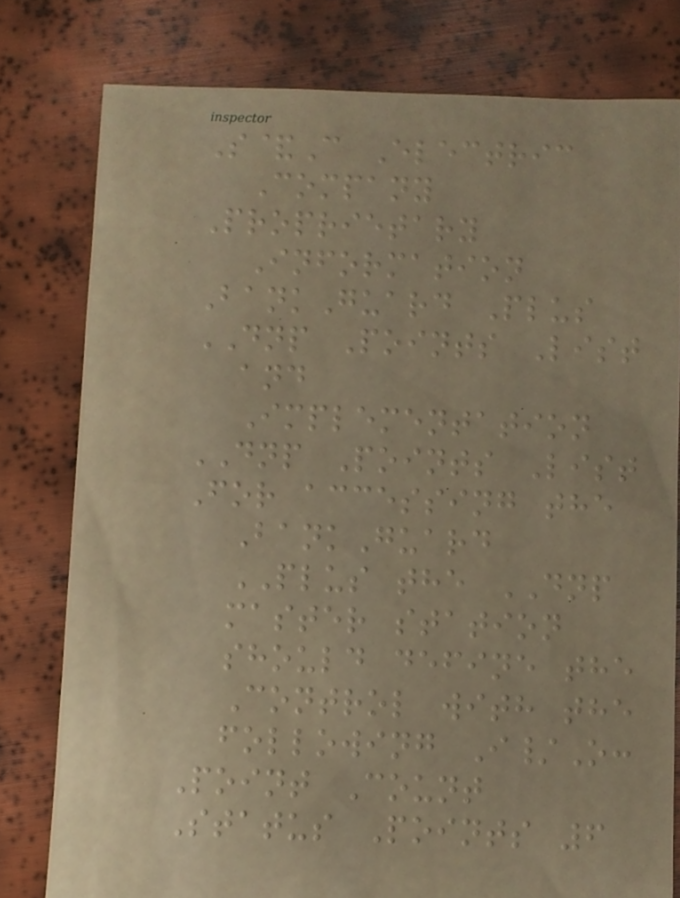S&C Electric
Company
Proprietary
Information
BankGuard Plus
DNP Points List
and
Implementation
DNP Points List
For accessing the
BankGuard
PLUS the DNP
master station
should define the
Control with the
following I/O:
Point Count
Status Points 6
